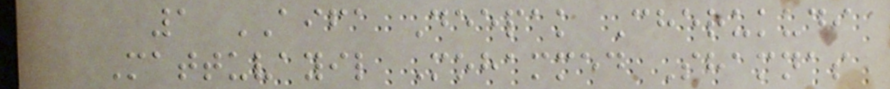1 AIFA Deepak Cherukudi
Mattuvayil Mohammed Shamnas
